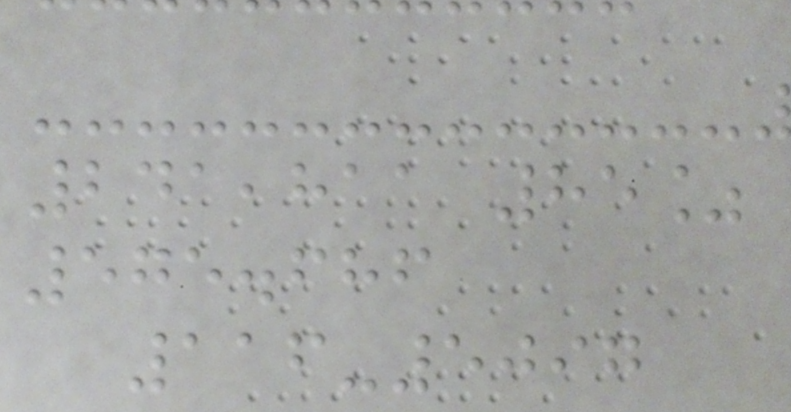241,811 85%
575.686
116-5097
